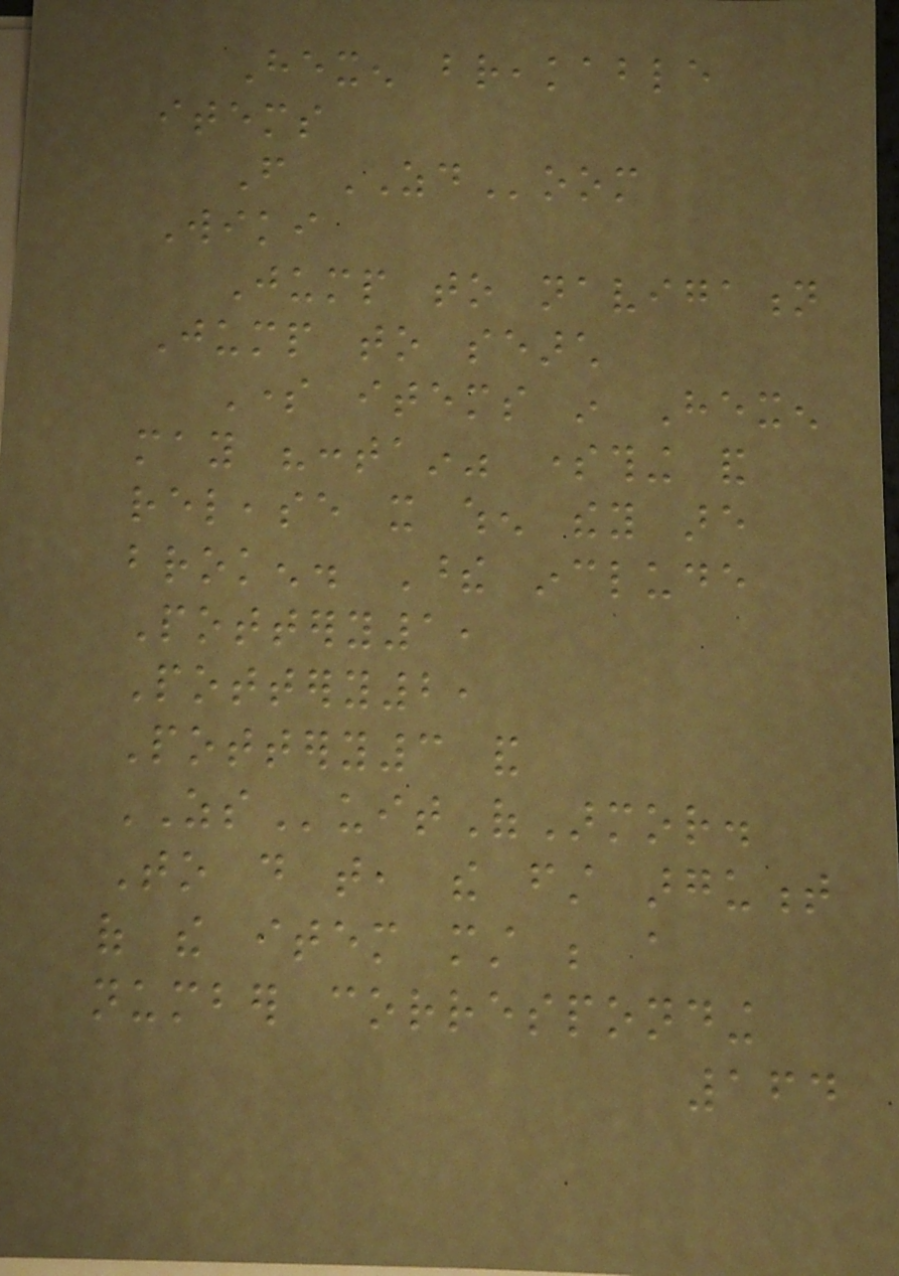Hexen breakable
items
From ZDoom
Wiki
Jump to navigation
Jump to search
Some items in Hexen
may "contain" something and
release it when they are
broken. These include
Pottery1,
Pottery2,
Pottery3 and
ZSuitOfArmor.
To do that, the first argument
of the item must be a
number corresponding
164
